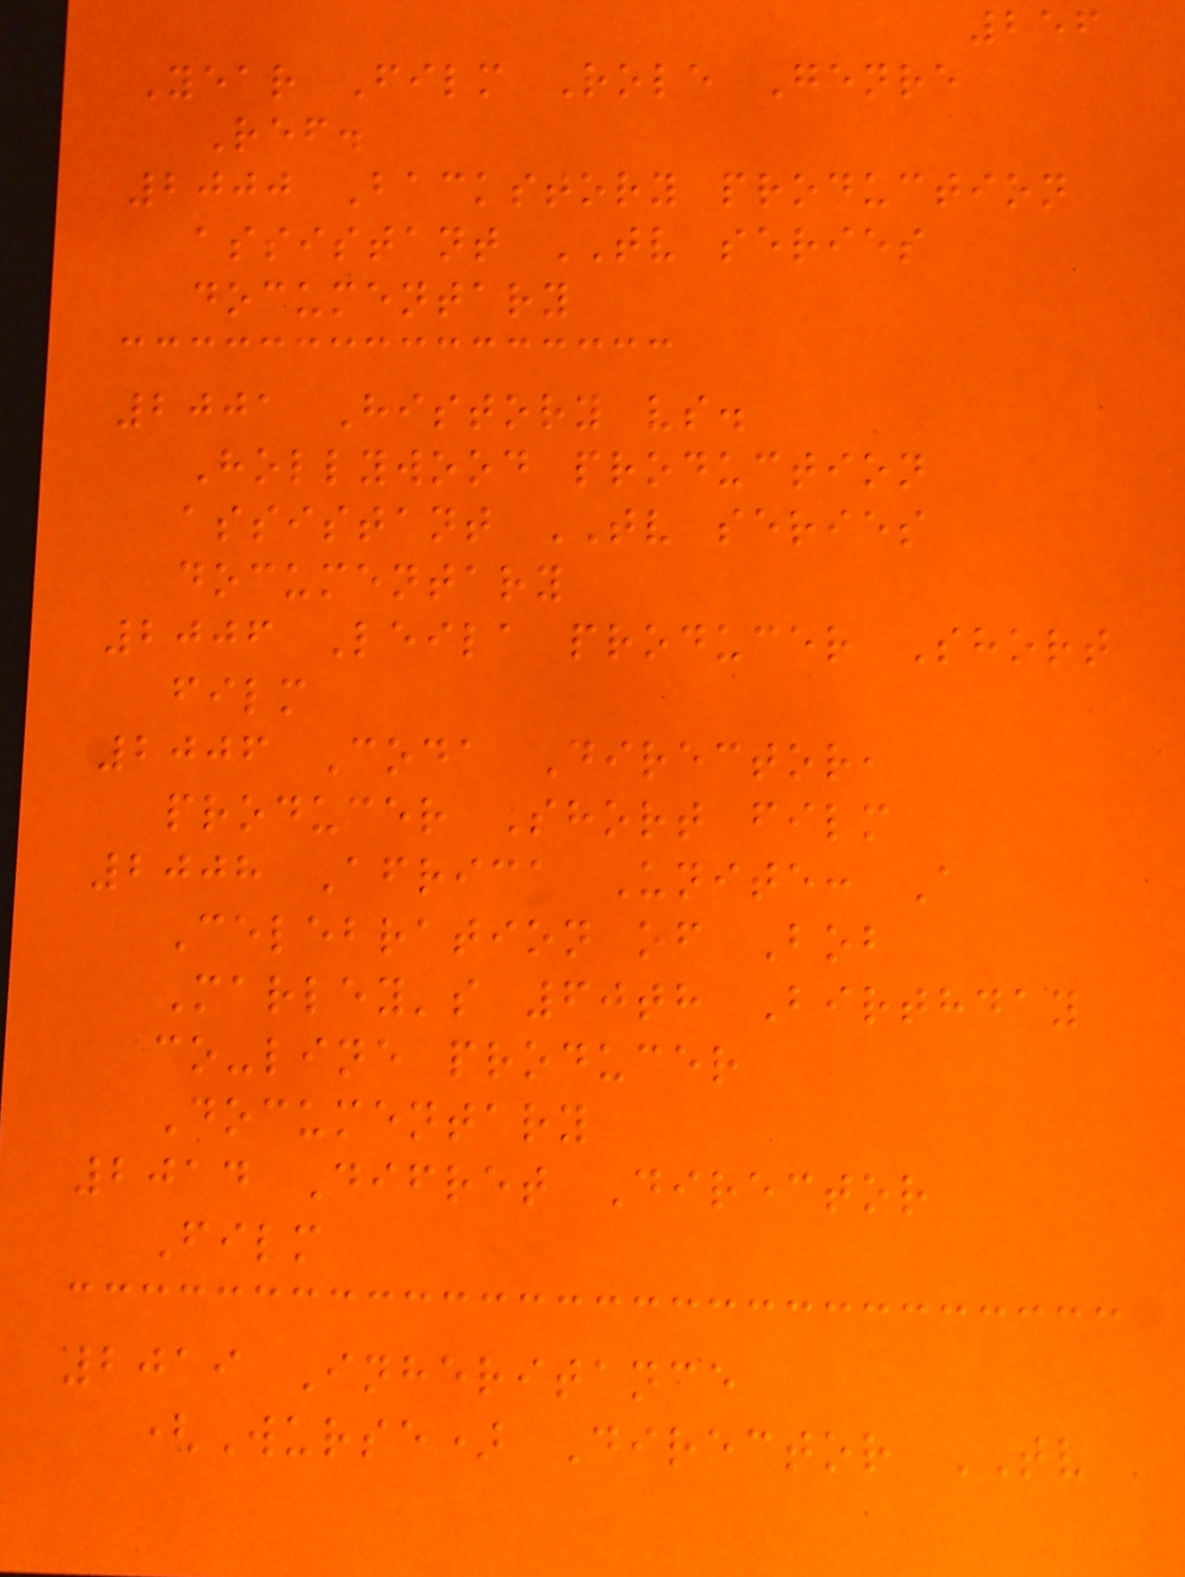256
Year Film Role Genre
Ref.
2000 Backstory production
assistant TV series
documentary
2001 History vs.
Hollywood production
assistant TV series
documentary
2006 Leila producer Short
film
2006 Coda Director,
producer Short film
2008 Africa Unite: A
Celebration of Bob
Marley's 60th Birthday
co-line producer
Documentary
2014 Difret Director
Film
2019 Inheritance
(Wurse) Director TV
